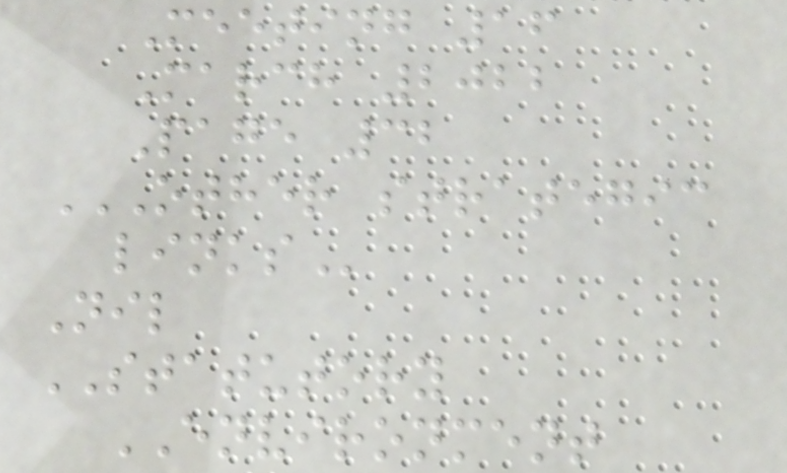Meeting 16
March 2022
Page 32
OTHER STRATEGIC
LINKS
Nil
STATUTORY
ENVIRONMENT
